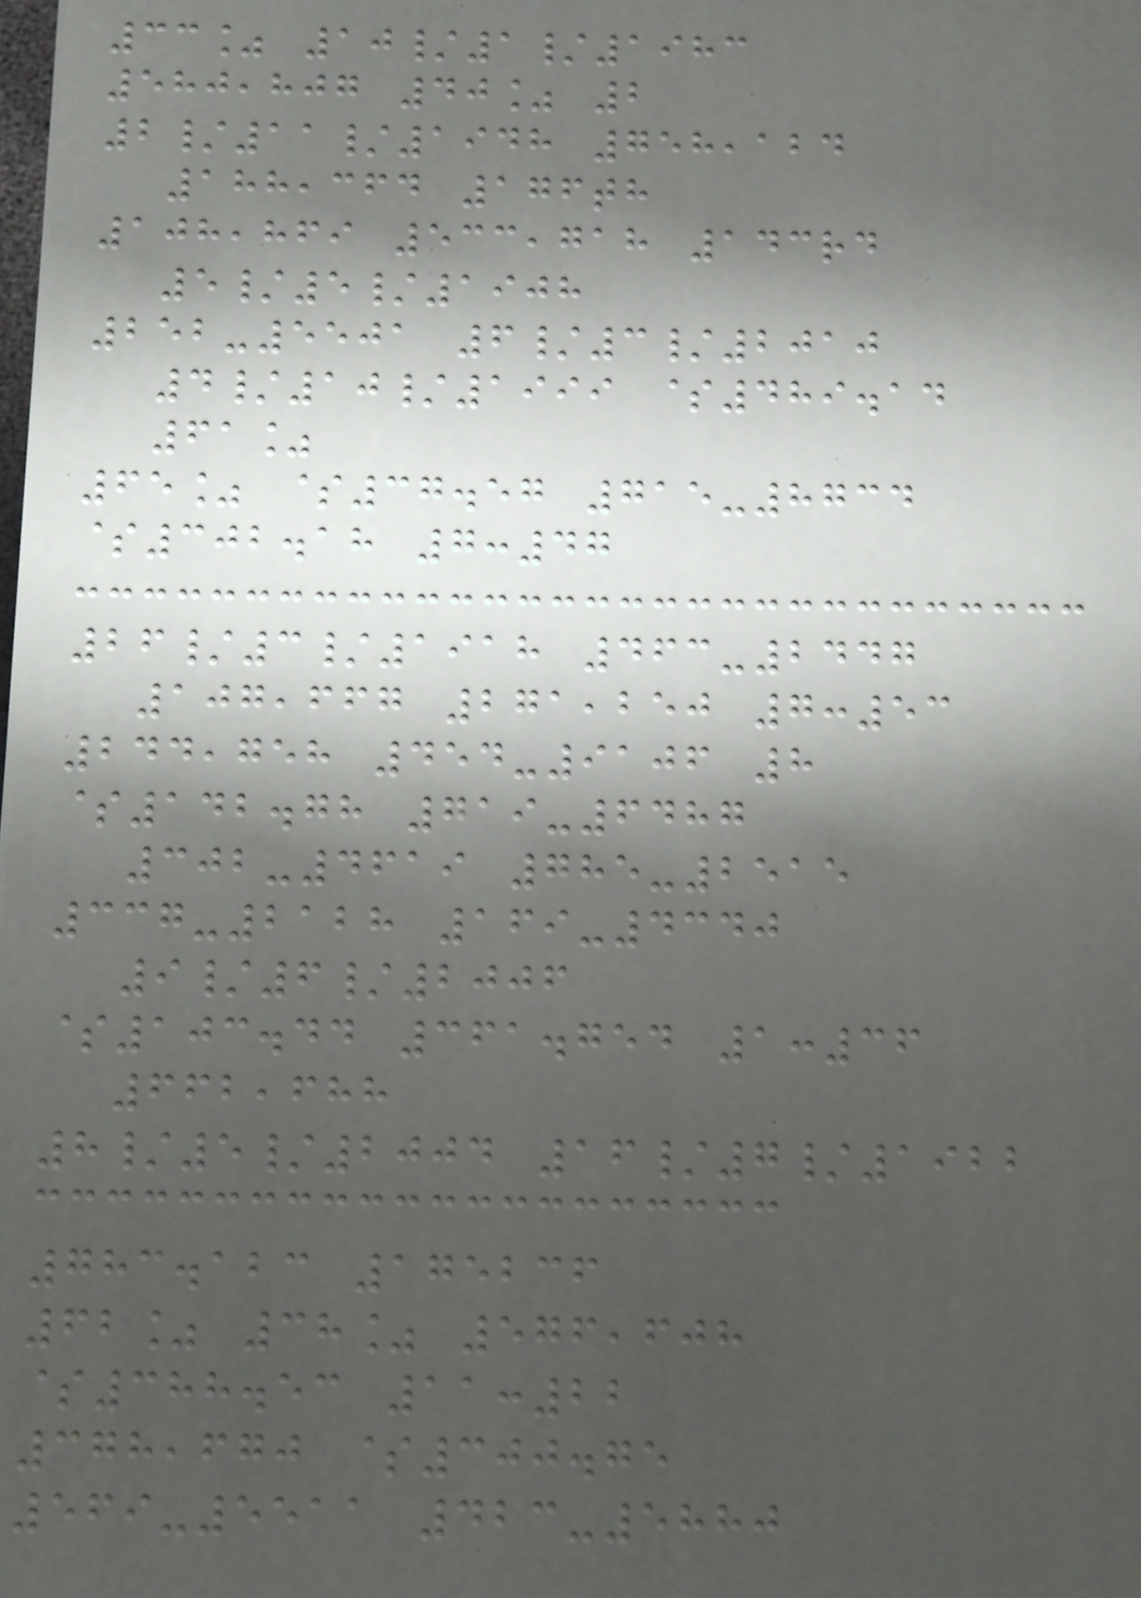33% 10/1/1983
580,807 40% 2
2/11/1948 758,124
188,364 176th
108,869 533,718 143rd
5/5/1908
252-5501 6/3/2010
4/10/1999 $489.14
61%
65% $37.57 715-8734
$302.18 7:47
26/3/1918 463-2447
107,667 271,250 7:53
244,758 454-9106 8
$142.78 719-6487
302-4619 785-2515
337-2128 169-4340
9/6/2006
$103.44 361.754 1:36
662,688
8/5/2004 16/7/1922
783.123 175236
62% 38% 576,608
$388.53 11:22
378,670 $300.75
569-5511 423-5880
